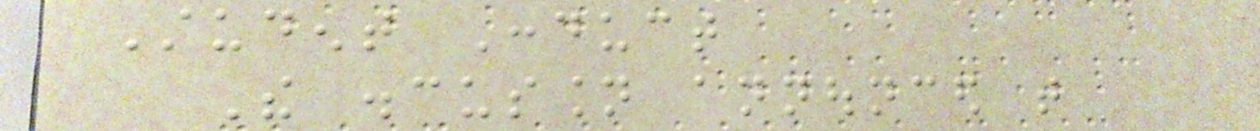Student Conduct
The discussion announced that
